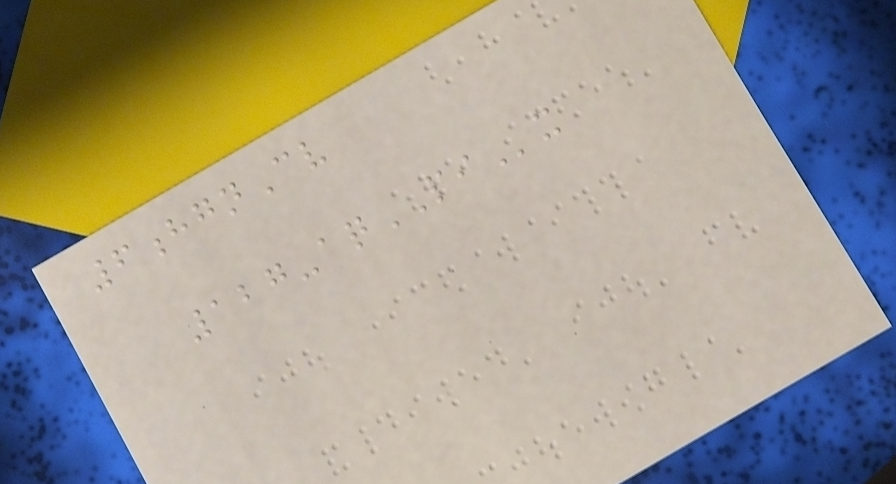6hgnCv
127-aqPIx
